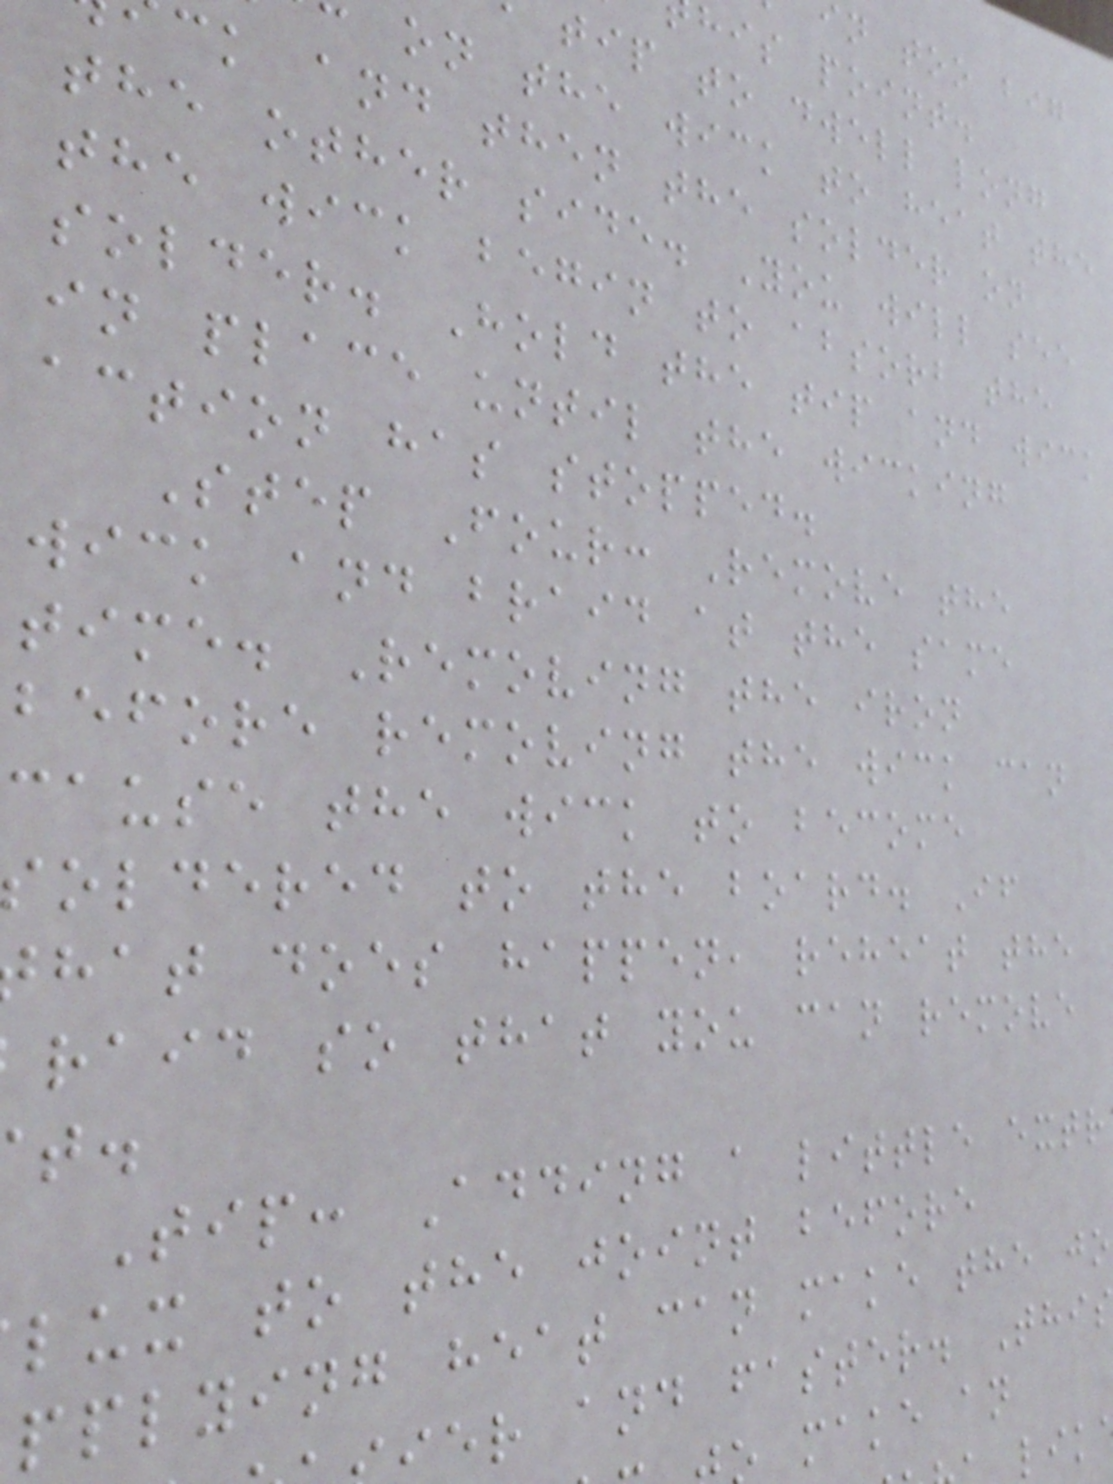n too big
his point.
tip to dwell long
on the wick to heat the
ck and then the solder on
the other side. You will see
the wick begin to absorb the
solder. Hold the tip and wick
in place until the wicking
action has stopped.
Step Four: Remove the
wick and braid at the same
time. Removing the iron
before removing the wick can
cause the wick to become
oldered to the board. If
hat does happen, reheat the
raid so that you can remove
Tip: Adding a little extr
lux to the joint before
pplying heat can make the jo
er and faster. Thi
make an
